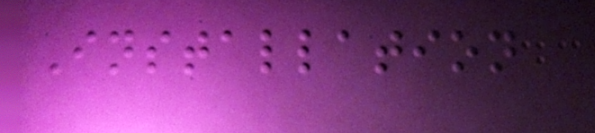Installation
